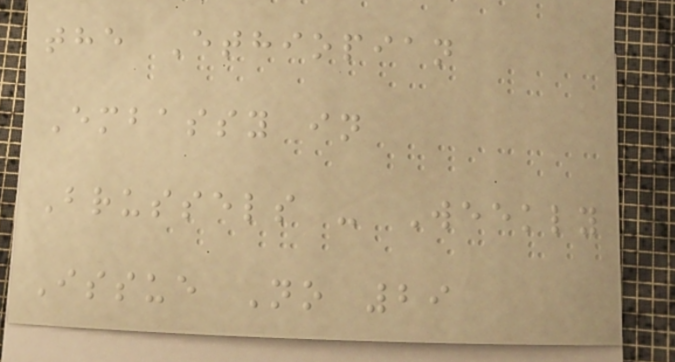the Ethiopian
Embassy in
Brussels - Weekly
Issue No 29
